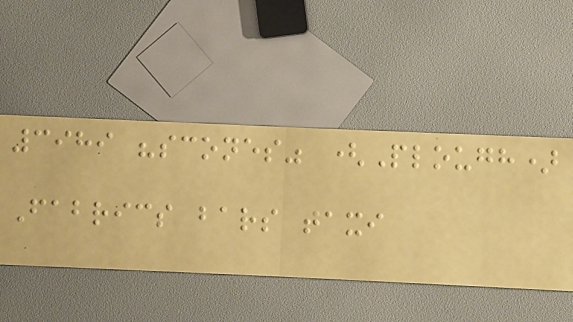3989 "scones" (Plough)
Fabrics bars taxi
